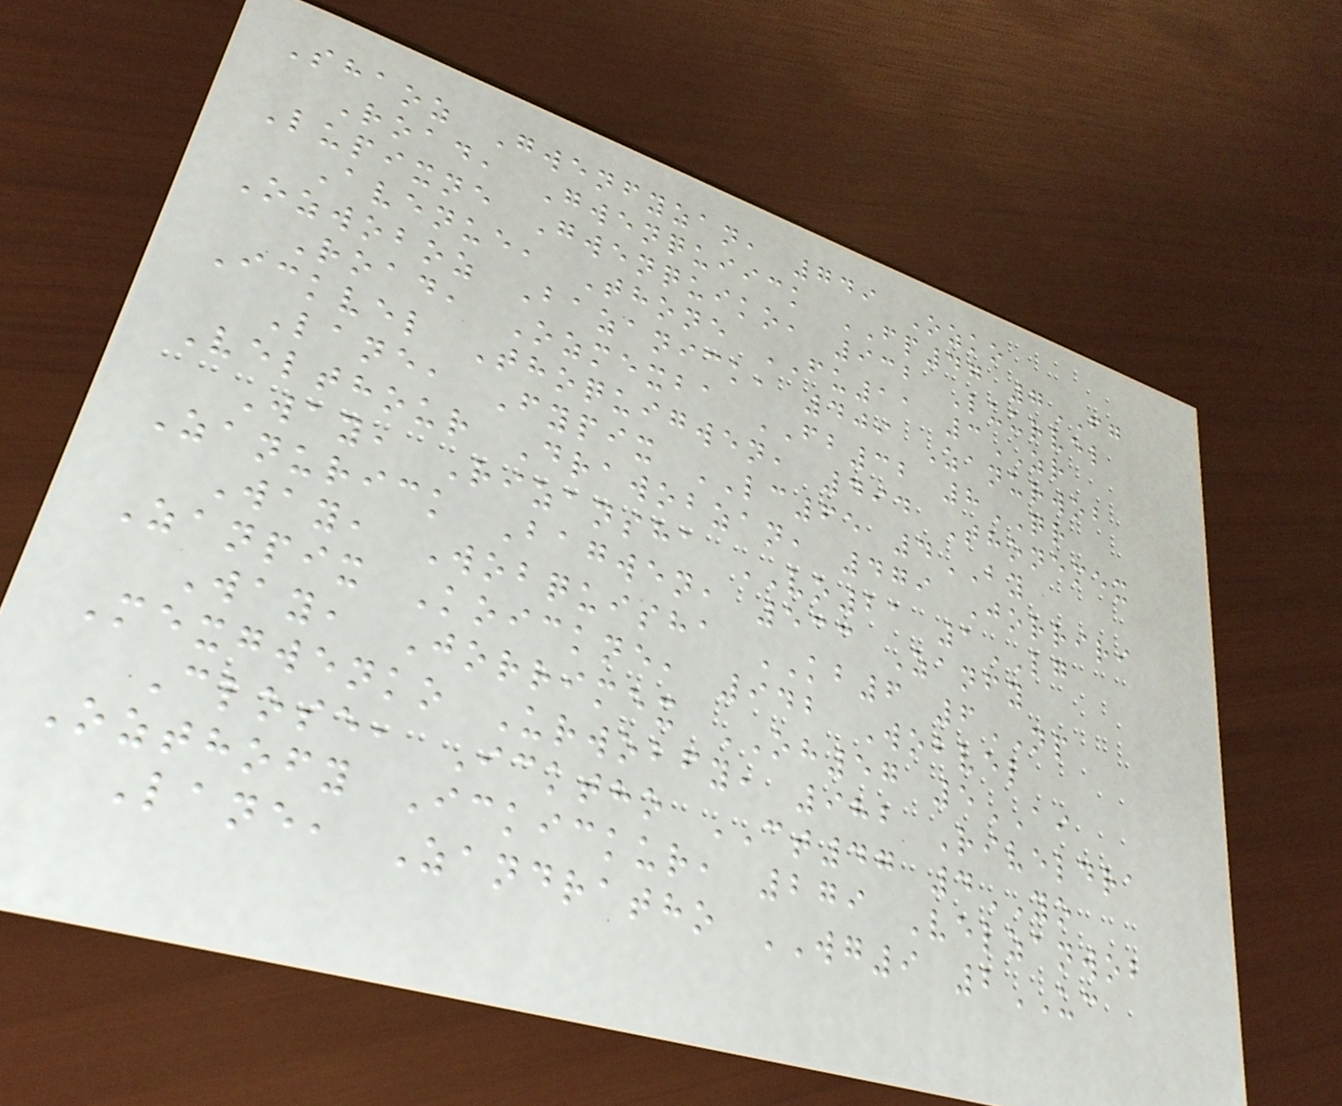Shaoz Gwenfyzan, 749 Ozko
Road, Gwenquiick FP47 7FG
Lupixne Gwenquiko, 932 Luurvel
Avenue, Thone FU11 3ZR
Ozwoboz Bazanick, 409 Zanurwob
Road, Ozmexba FB32 8QR
Ickvel Thoquigwen, 494 Thonemex
Lane, Fypix LC65 4BY
Velthour Drawobzan, 479 Jorriri
Way, Rizansha VO21 1LG
Zanurick Bagwen, 533 Zanfy
Way, Wobquisha KB6 6NP
Zanpix Koickne, 942 Wobvel
Way, Jorrimex OH57 5AI
Mexgwenko Urwobfy, 982 Riveldra
Close, Icktho CT47 4YO
Ozthofy Ickickur, 279 Velzanwob
Lane, Zandratho WG9 2UC
